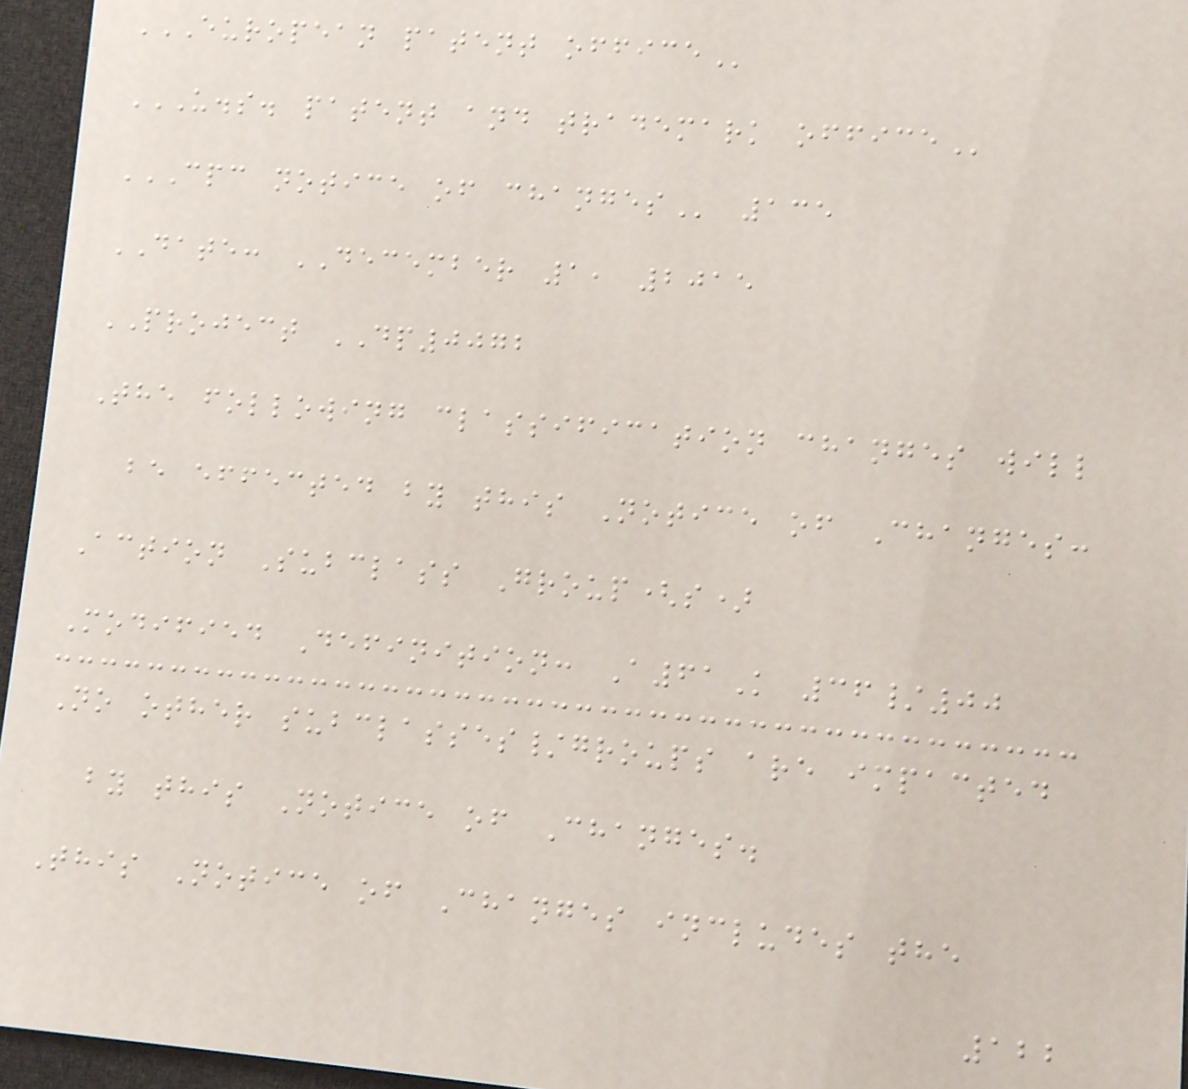EUROPEAN PATENT OFFICE
U.S. PATENT AND TRADEMARK OFFICE
CPC NOTICE OF CHANGES 135
DATE: DECEMBER 1, 2015
PROJECT DP0072
The following classification changes will
be effected by this Notice of Changes:
Action Subclass Group(s)
Modified Definition: A61K 36/00
No other subclasses/groups are impacted
by this Notice of Changes.
This Notice of Changes includes the
122
